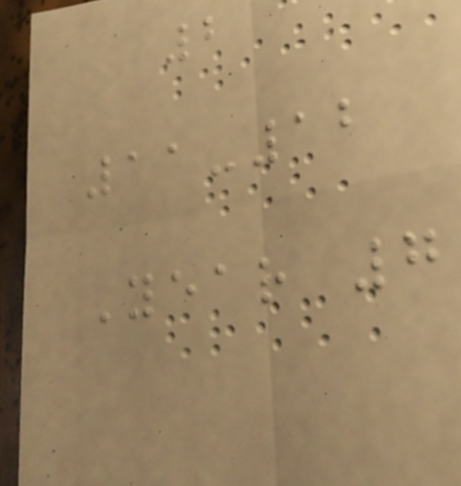2
11-12
Year 7
